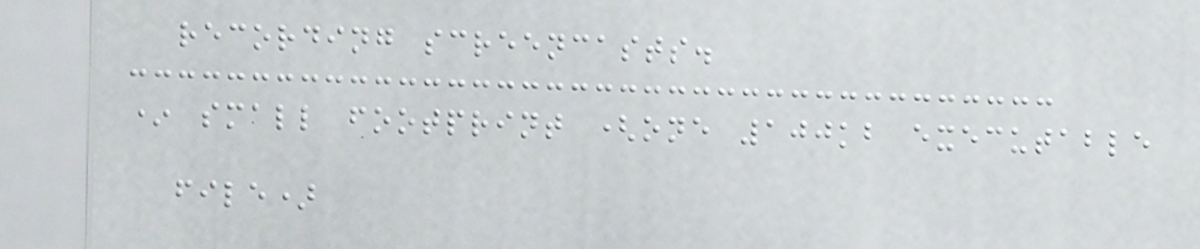recording screencasts.
* small footprint (one 100kb executable
file)
